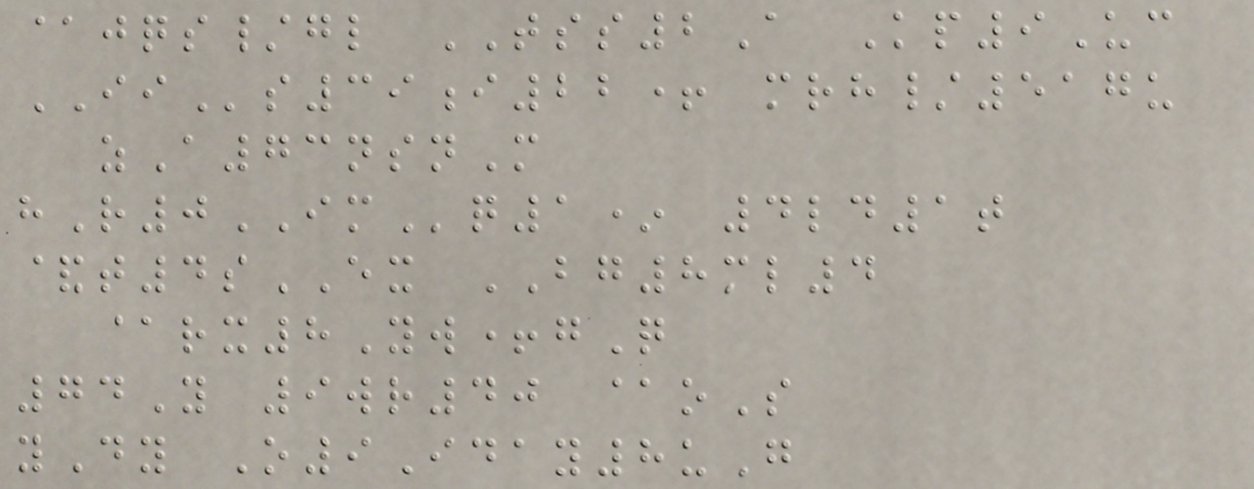@jqs/gl TSS2A Kp9Uc
IIs39i22+ mrh/517u
zA73nsnM
hR0IMq1* 4ld1t
&t4sEX BG8ml4
@rx8Yw+gQ
74Y 9wr40 @oS
yDy O9Iday8uG
